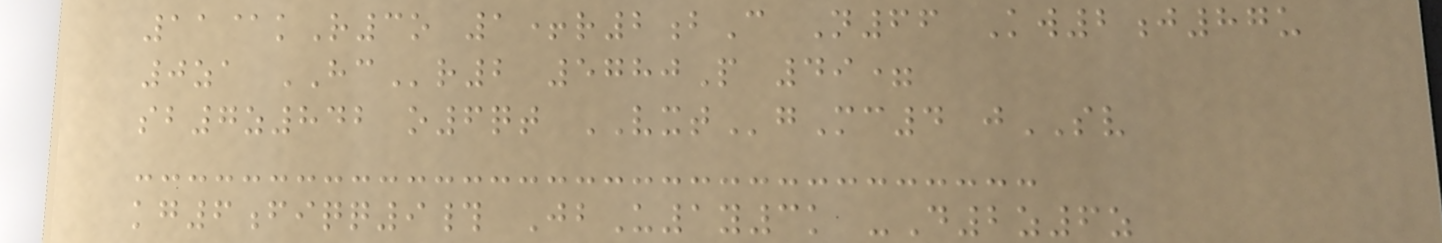11@kR3o 1+r2bC N66 Kw2j87u
0za HCr2 5780P 49=
sb7z842 o6qt VXTgMc4 jSV
kg6fiqq9# JbU1y3k -D2z6z
